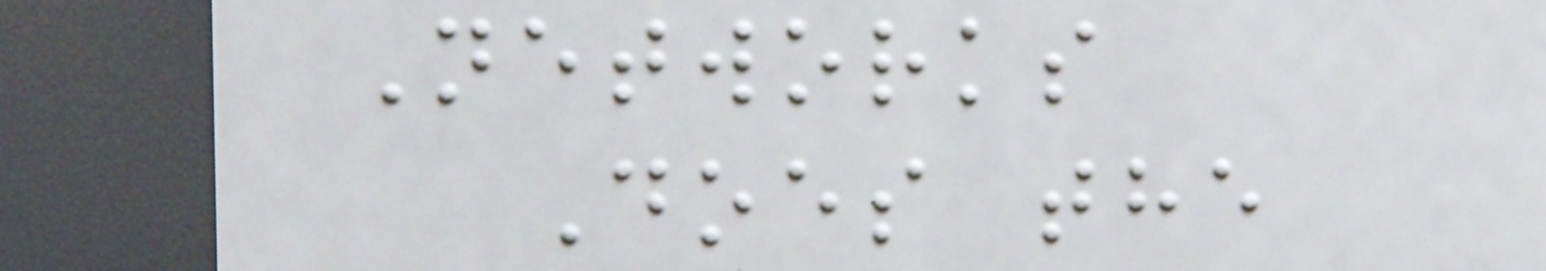Networks
Does the
